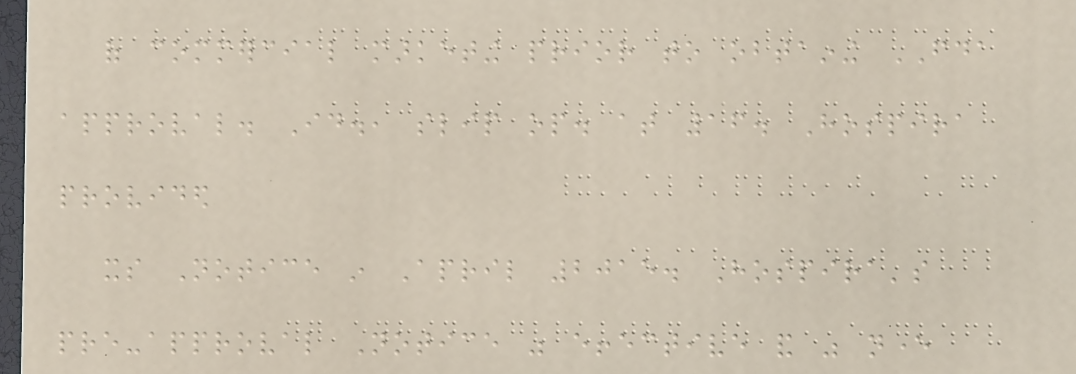of commercial marketing prior to obtaining FDA
approval. Id., slip op. at 16. Hospira
provided
its Notice in April 2015. Hospira's
pre-approval Notice was effective and was never
